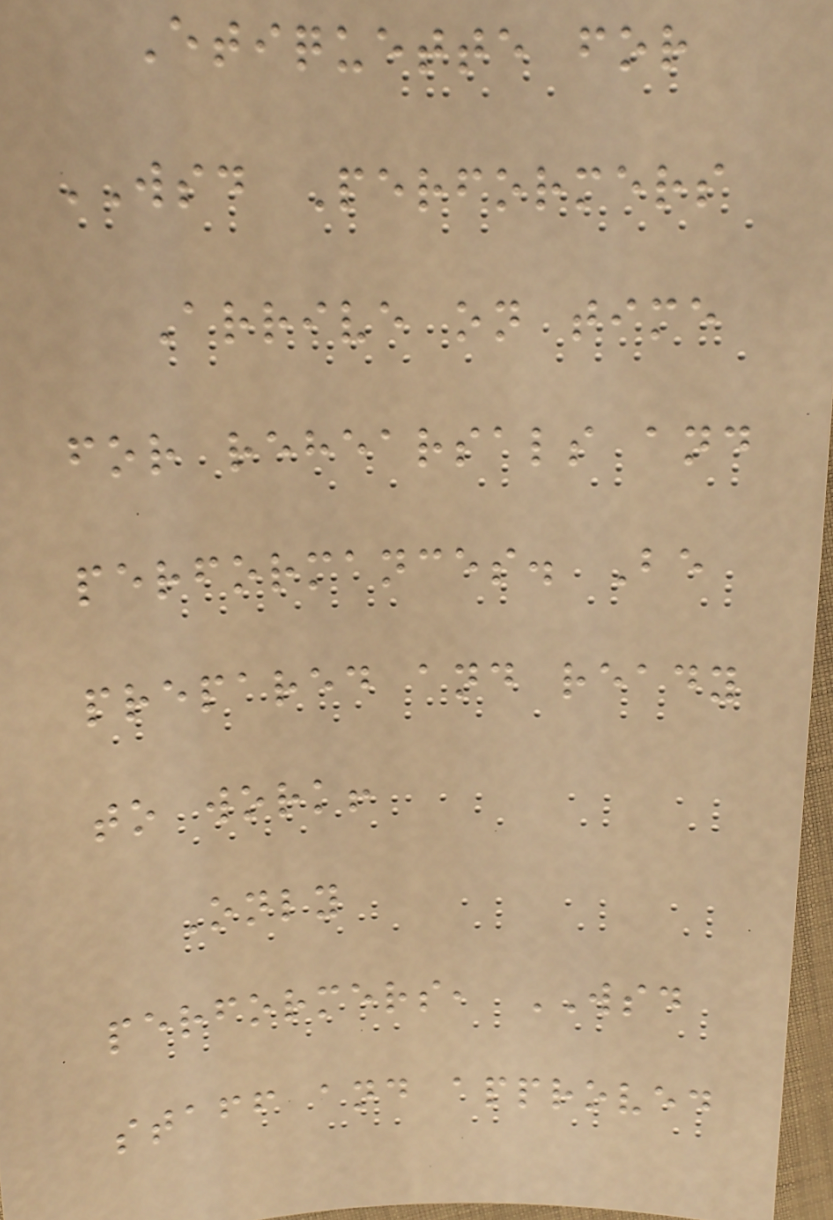Etiquette for
WSD Performers
Arrive on time
for rehearsals and
performances. Be
prepared and ready
to work!
Only
performers, WSD
staff and approved
